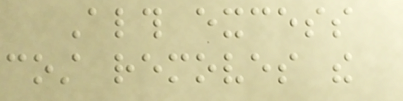Although excess
cost removes the
